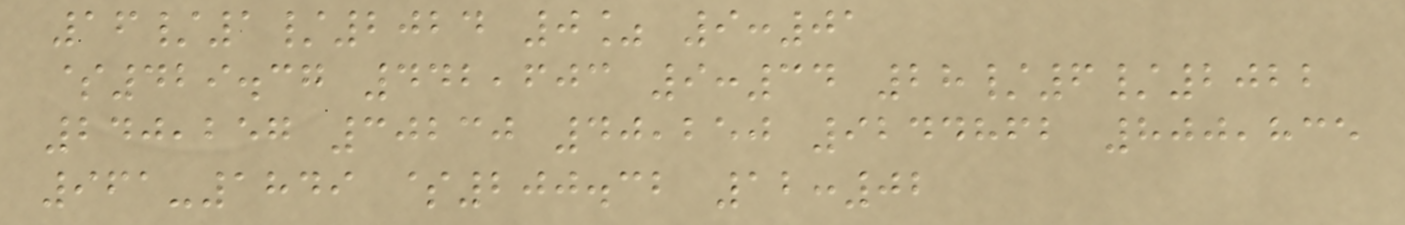16/1/2024 0% 9:01
$429.37 442,603 9:34 28/6/2022
240,257 30230 40,250 9244862 800,835
961-1849 $200.32 12:02
